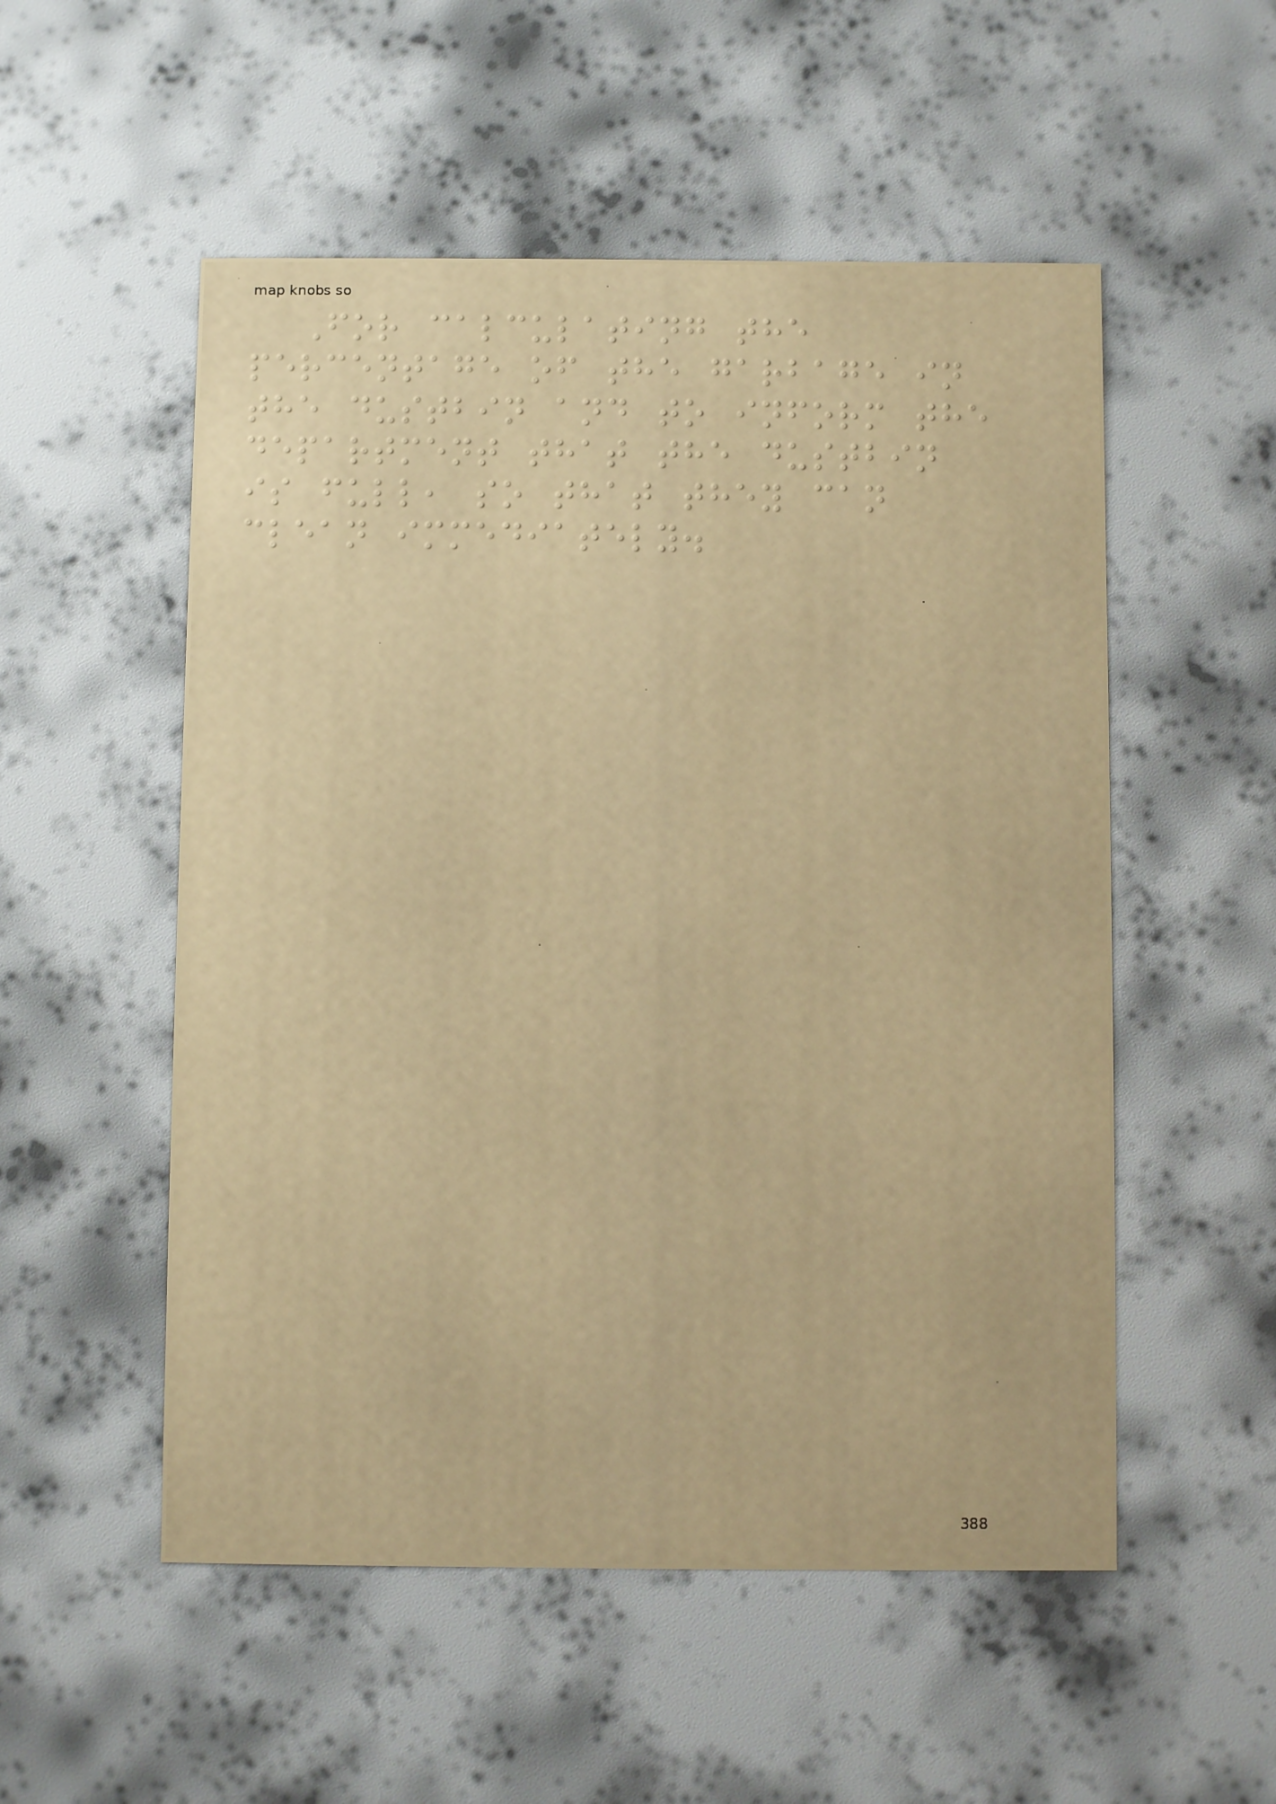For calculating the
percentage of the garbage in
the dustbin and to inform the
department that the dustbin
is full, so that they can
clean immediately.
